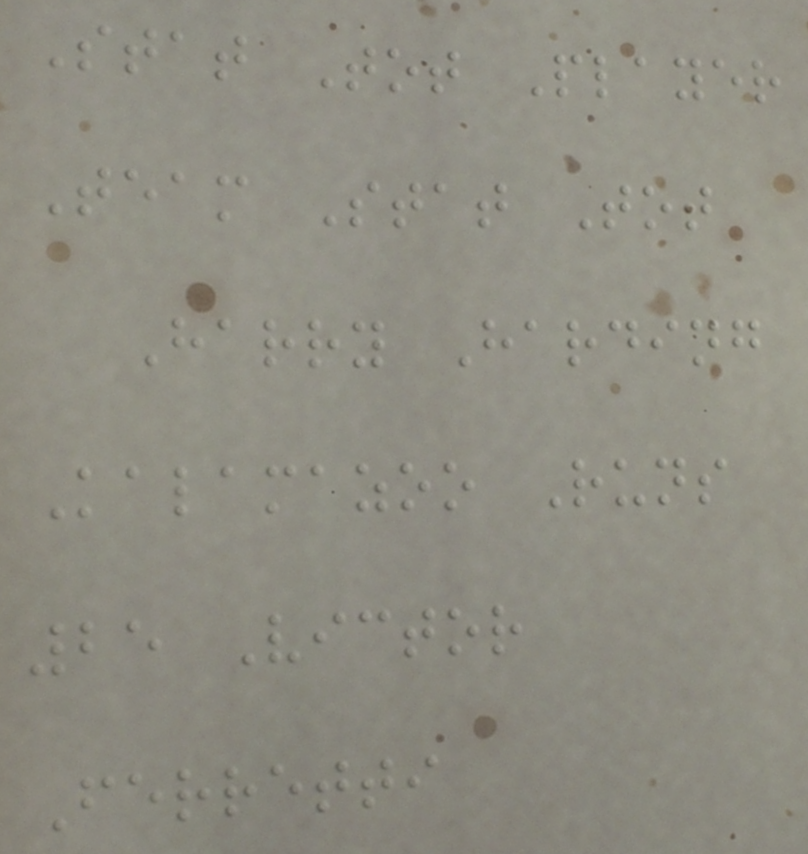Stat Tot Player
Team Stat Tot
Harry Harding
Kalamazoo Runs
25 Victor
Ferretti
